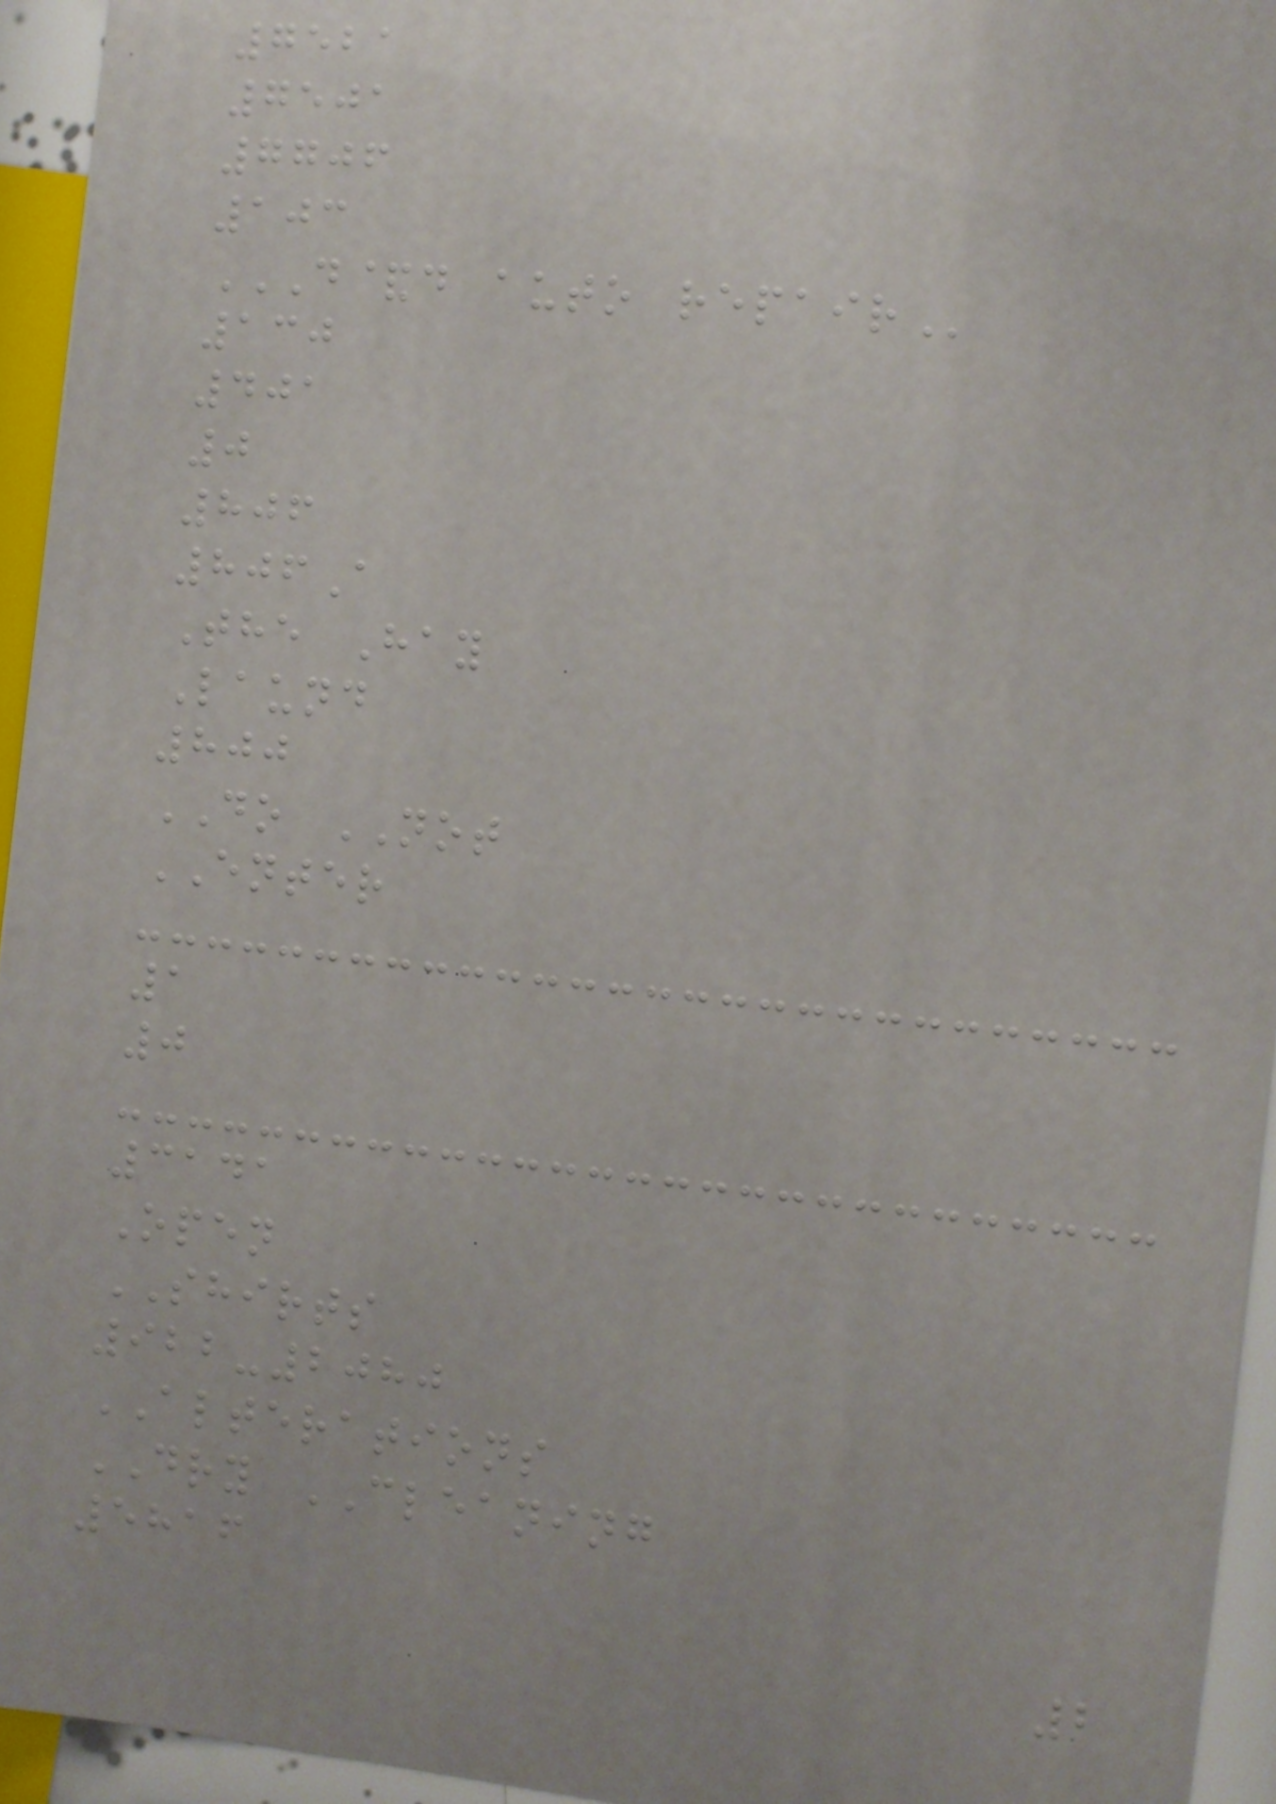7521
7501
7706
103
D&D AUTO REPAIR
130
401
0
806
806A
The Hay
Laund
800
DO NOT
ENTER
1
0
3141
Open
SHIRTS
922-2080
ALTERATIONS
DRY CLEANING
5816
2
